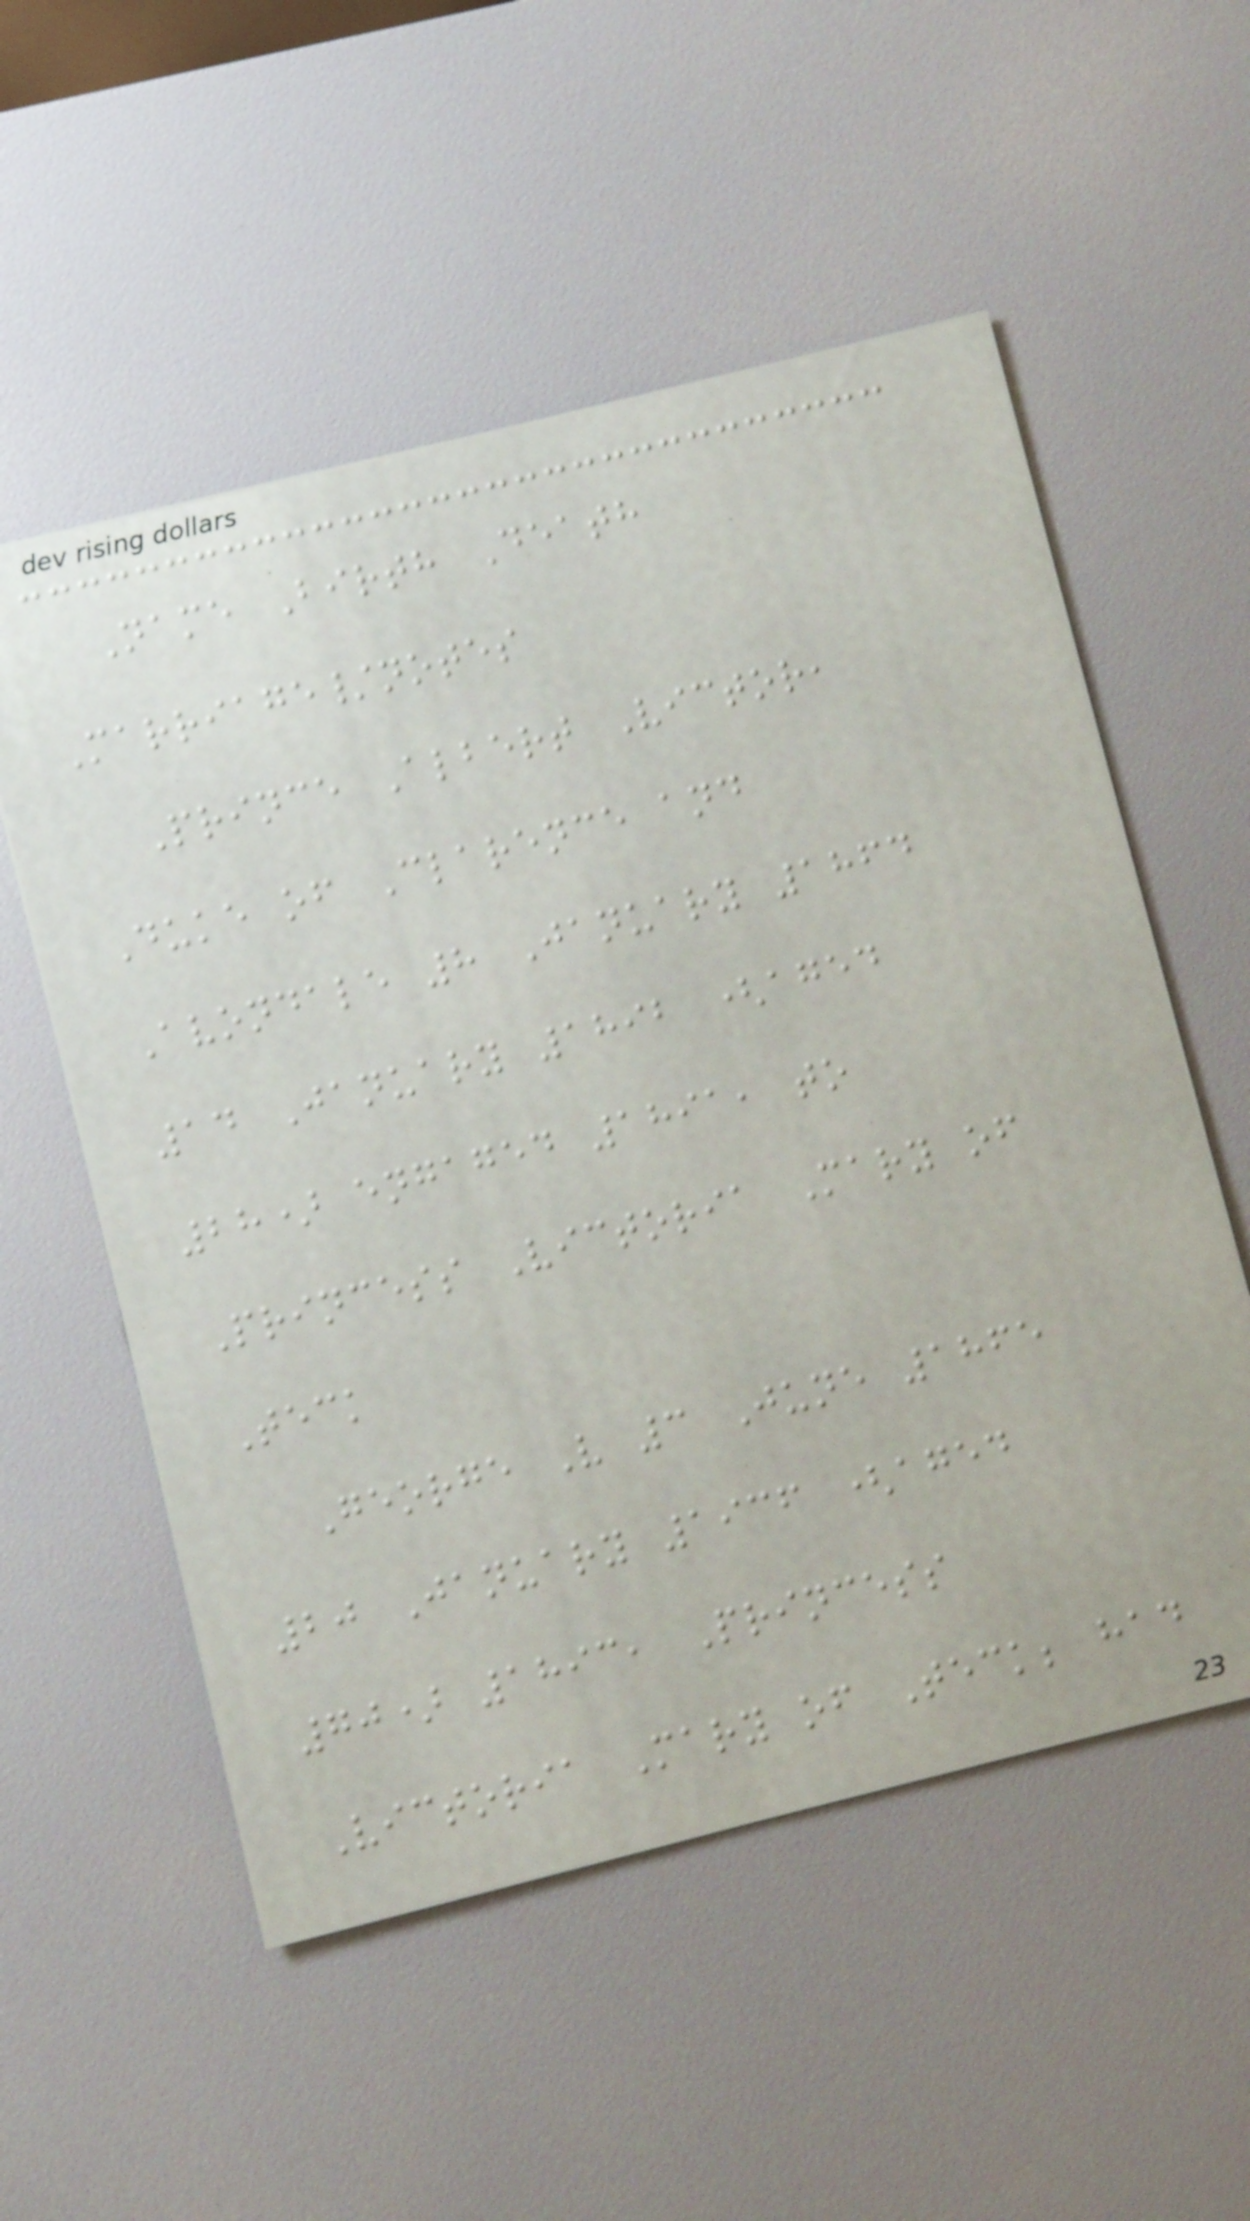Name Birth Death
Marriage/notes
Prince Albert Victor,
Duke of Clarence and
Avondale 8 January 1864
14 January 1892 (aged
28) engaged 1891, to
Princess Victoria Mary of
Teck
George V 3 June 1865
20 January 1936 (aged
70) 1893, Princess
Victoria Mary of Teck; had
